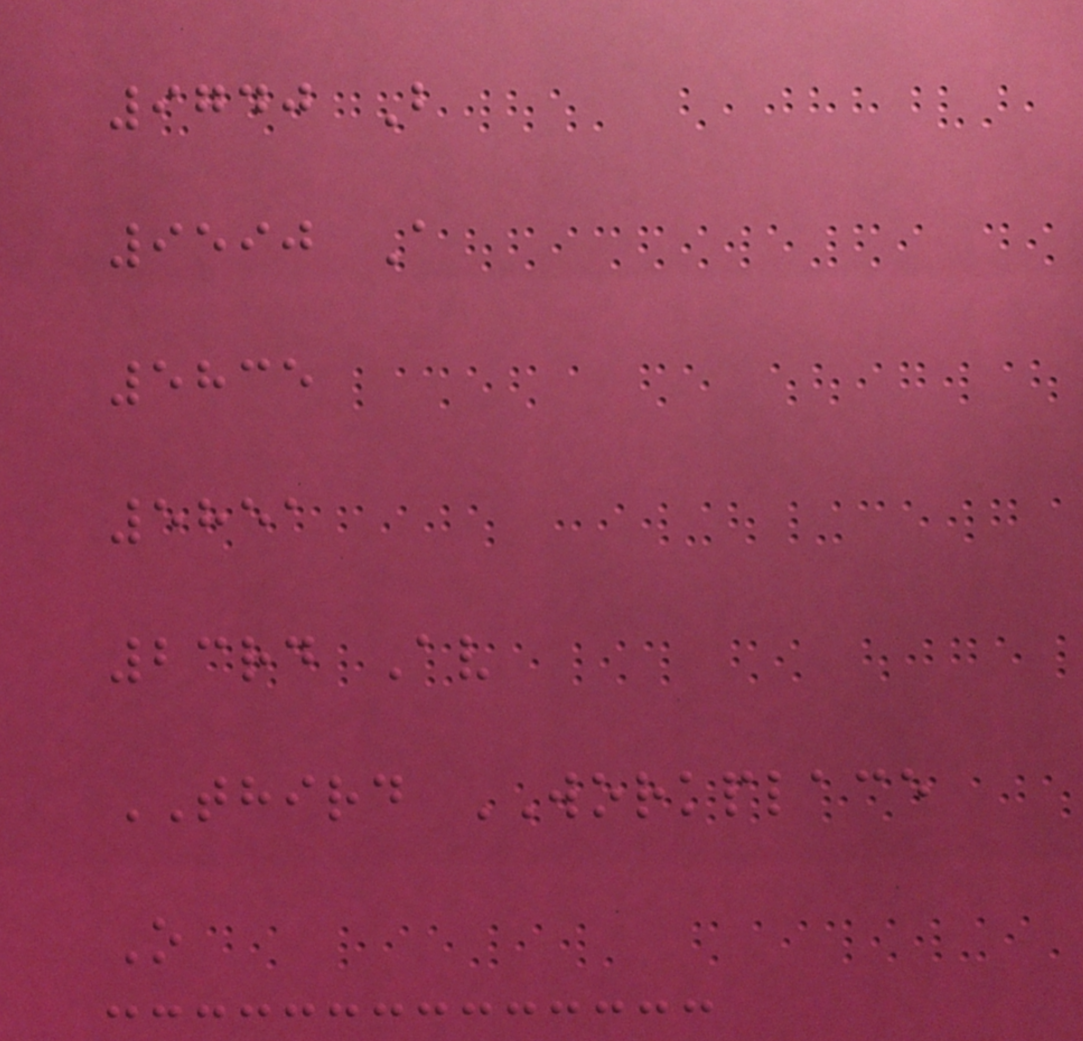9740 B
9590 A
5835
5851
23rd Av
THIRD WORKPLACE
O
